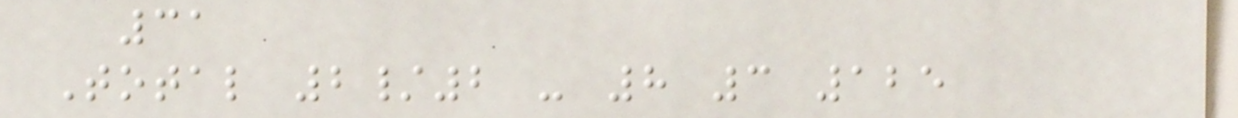31
Total 2/2 - 8 3 125
